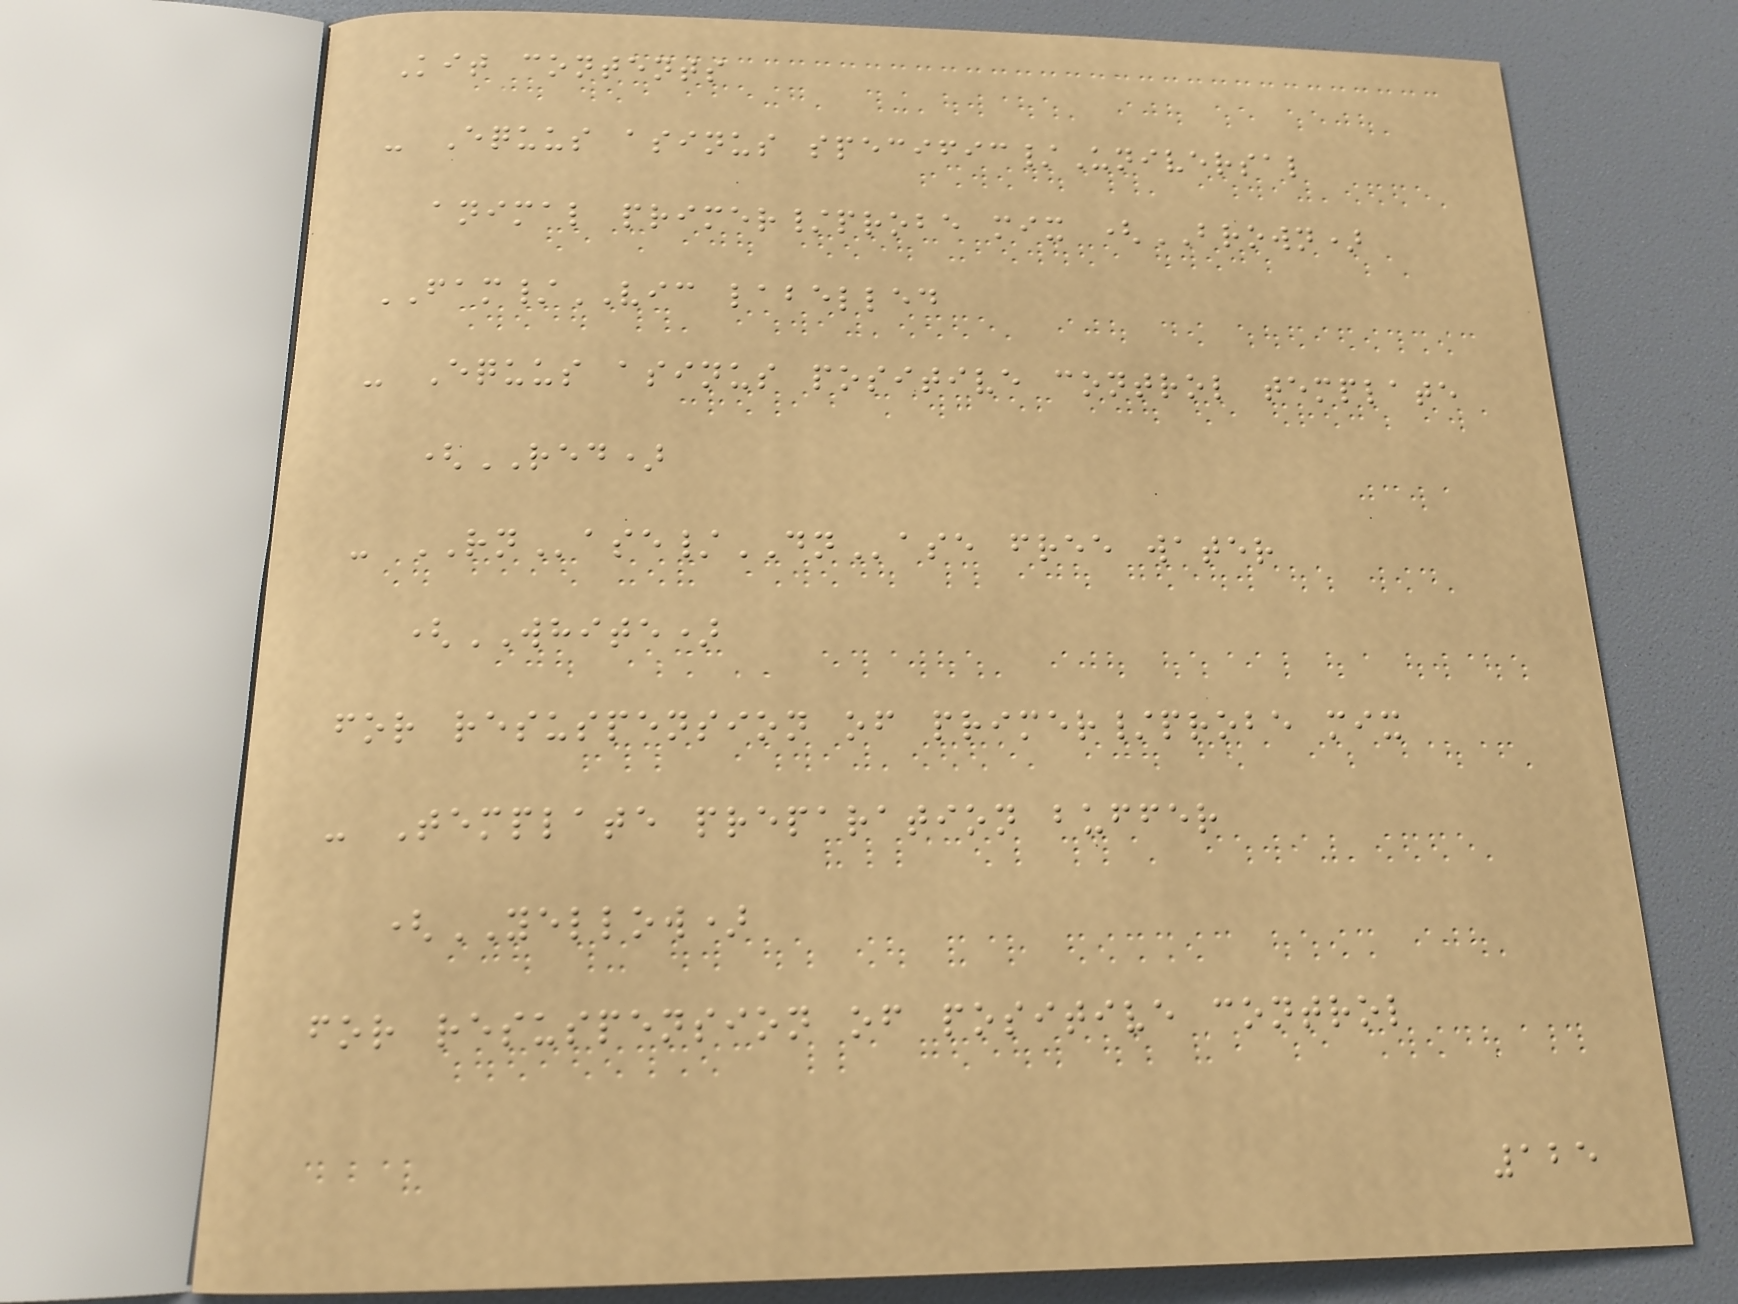Kit contents
- Equus asinus specific/Universal
animal primer/probe mix (BROWN)
FAM/VIC labelled
- Equus asinus positive control template
(RED)
- RNase/DNase free water
(WHITE)
for resuspension of primer/probe mix
- Template preparation buffer
(YELLOW)
for resuspension of positive control
125
